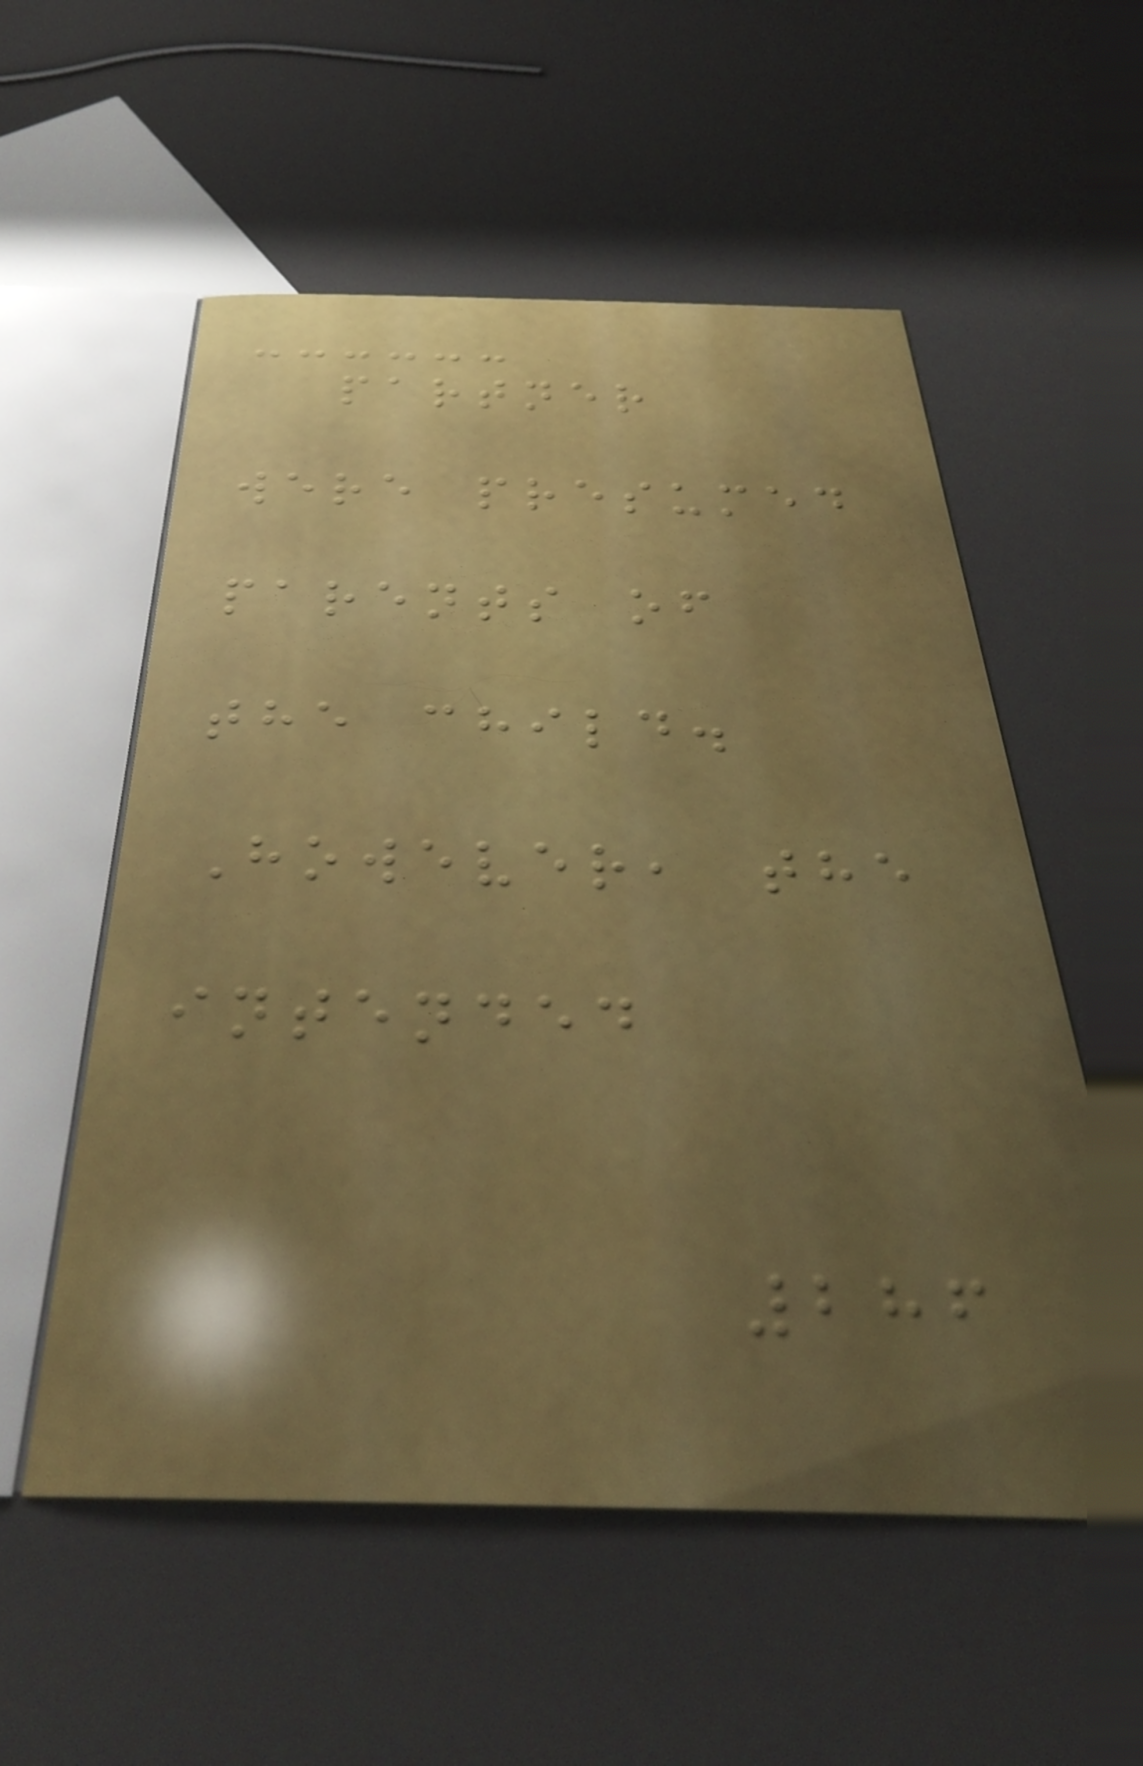partner
were presumed
parents of
the child.
However, the
intended
286
